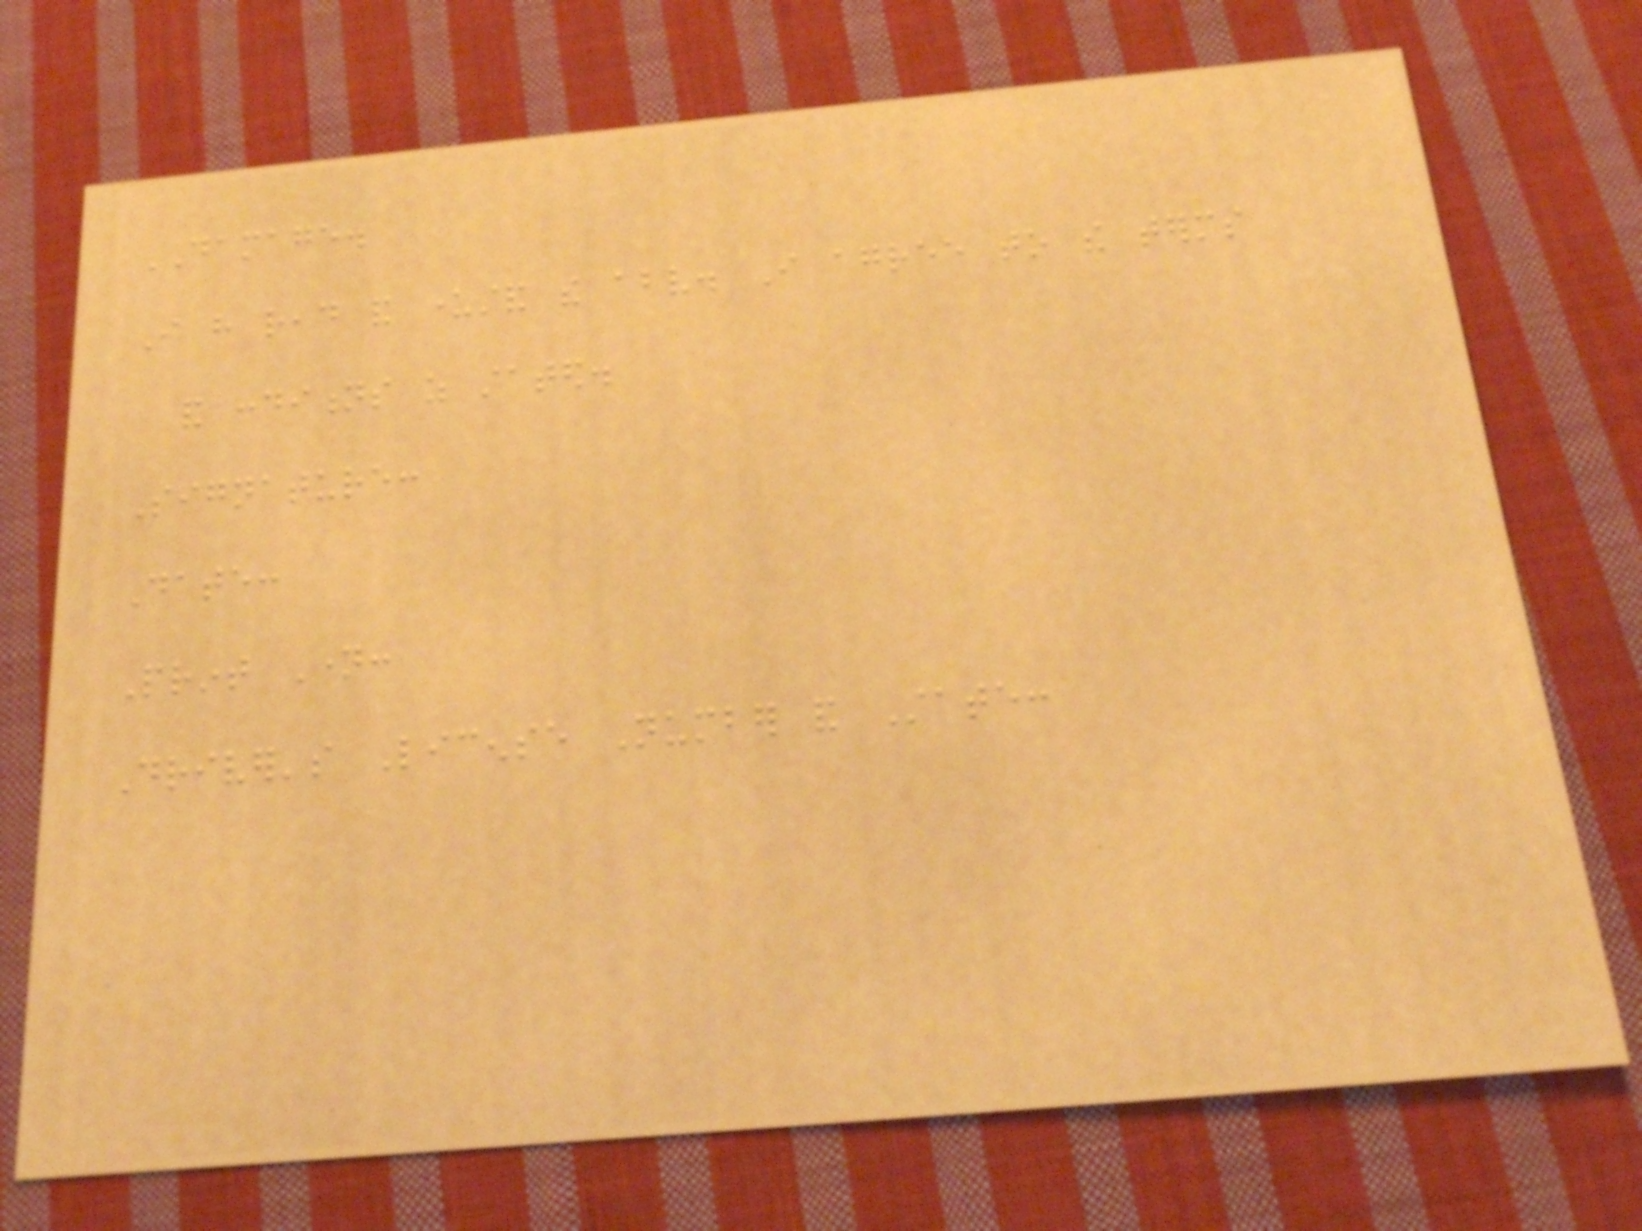DAMAGE.
I have read and understand the above. I agree to the terms
and conditions as stated.
Signature:
Date:
Print Name:
Driver's License Number and State:
